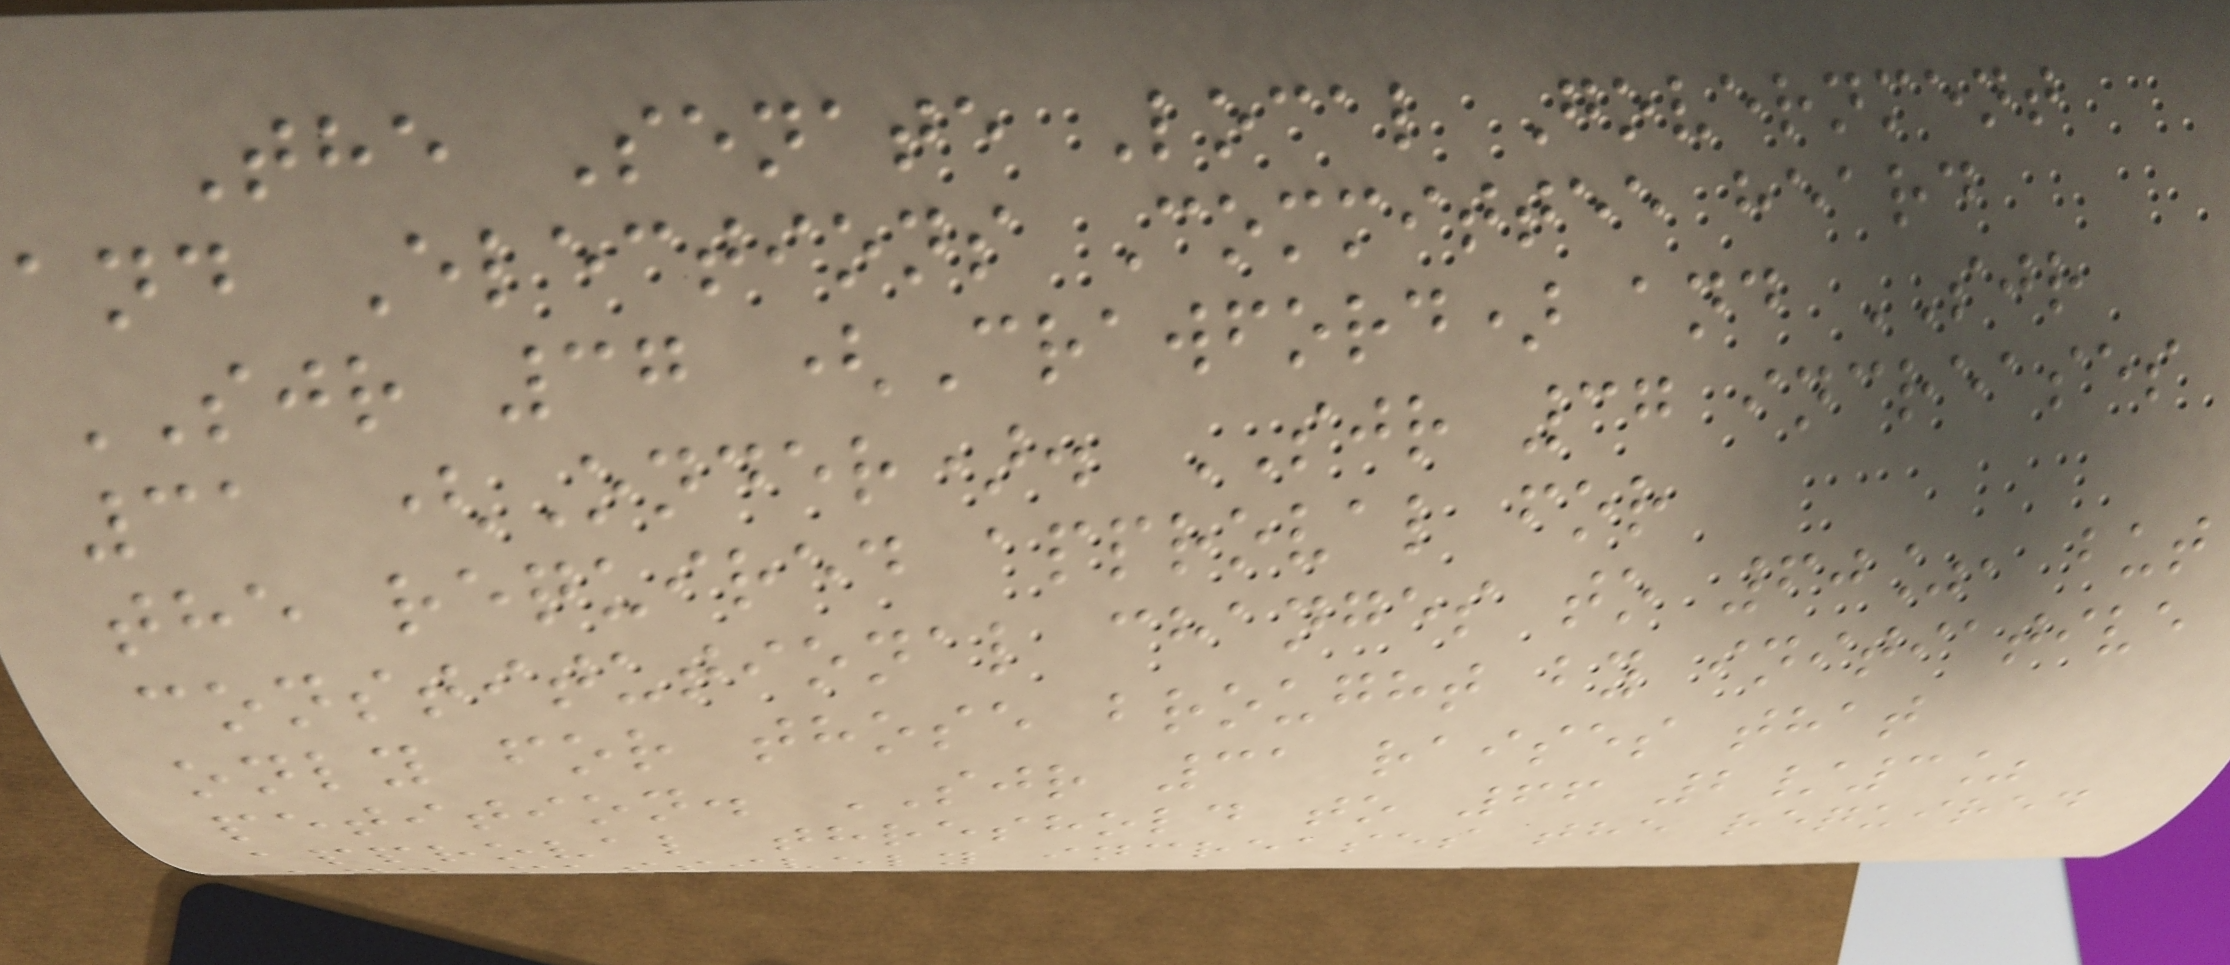The Senate Local Government
and Elections Committee heard
SJR 37 (Crawford) and SJR
31 (Onder). SJR 37 increases
the required approval for
constitutional changes to 60%, but
only for those brought by initiative
petition. SJR 31 raises that
approval threshold to 66 2/3%
and massively increases the required
